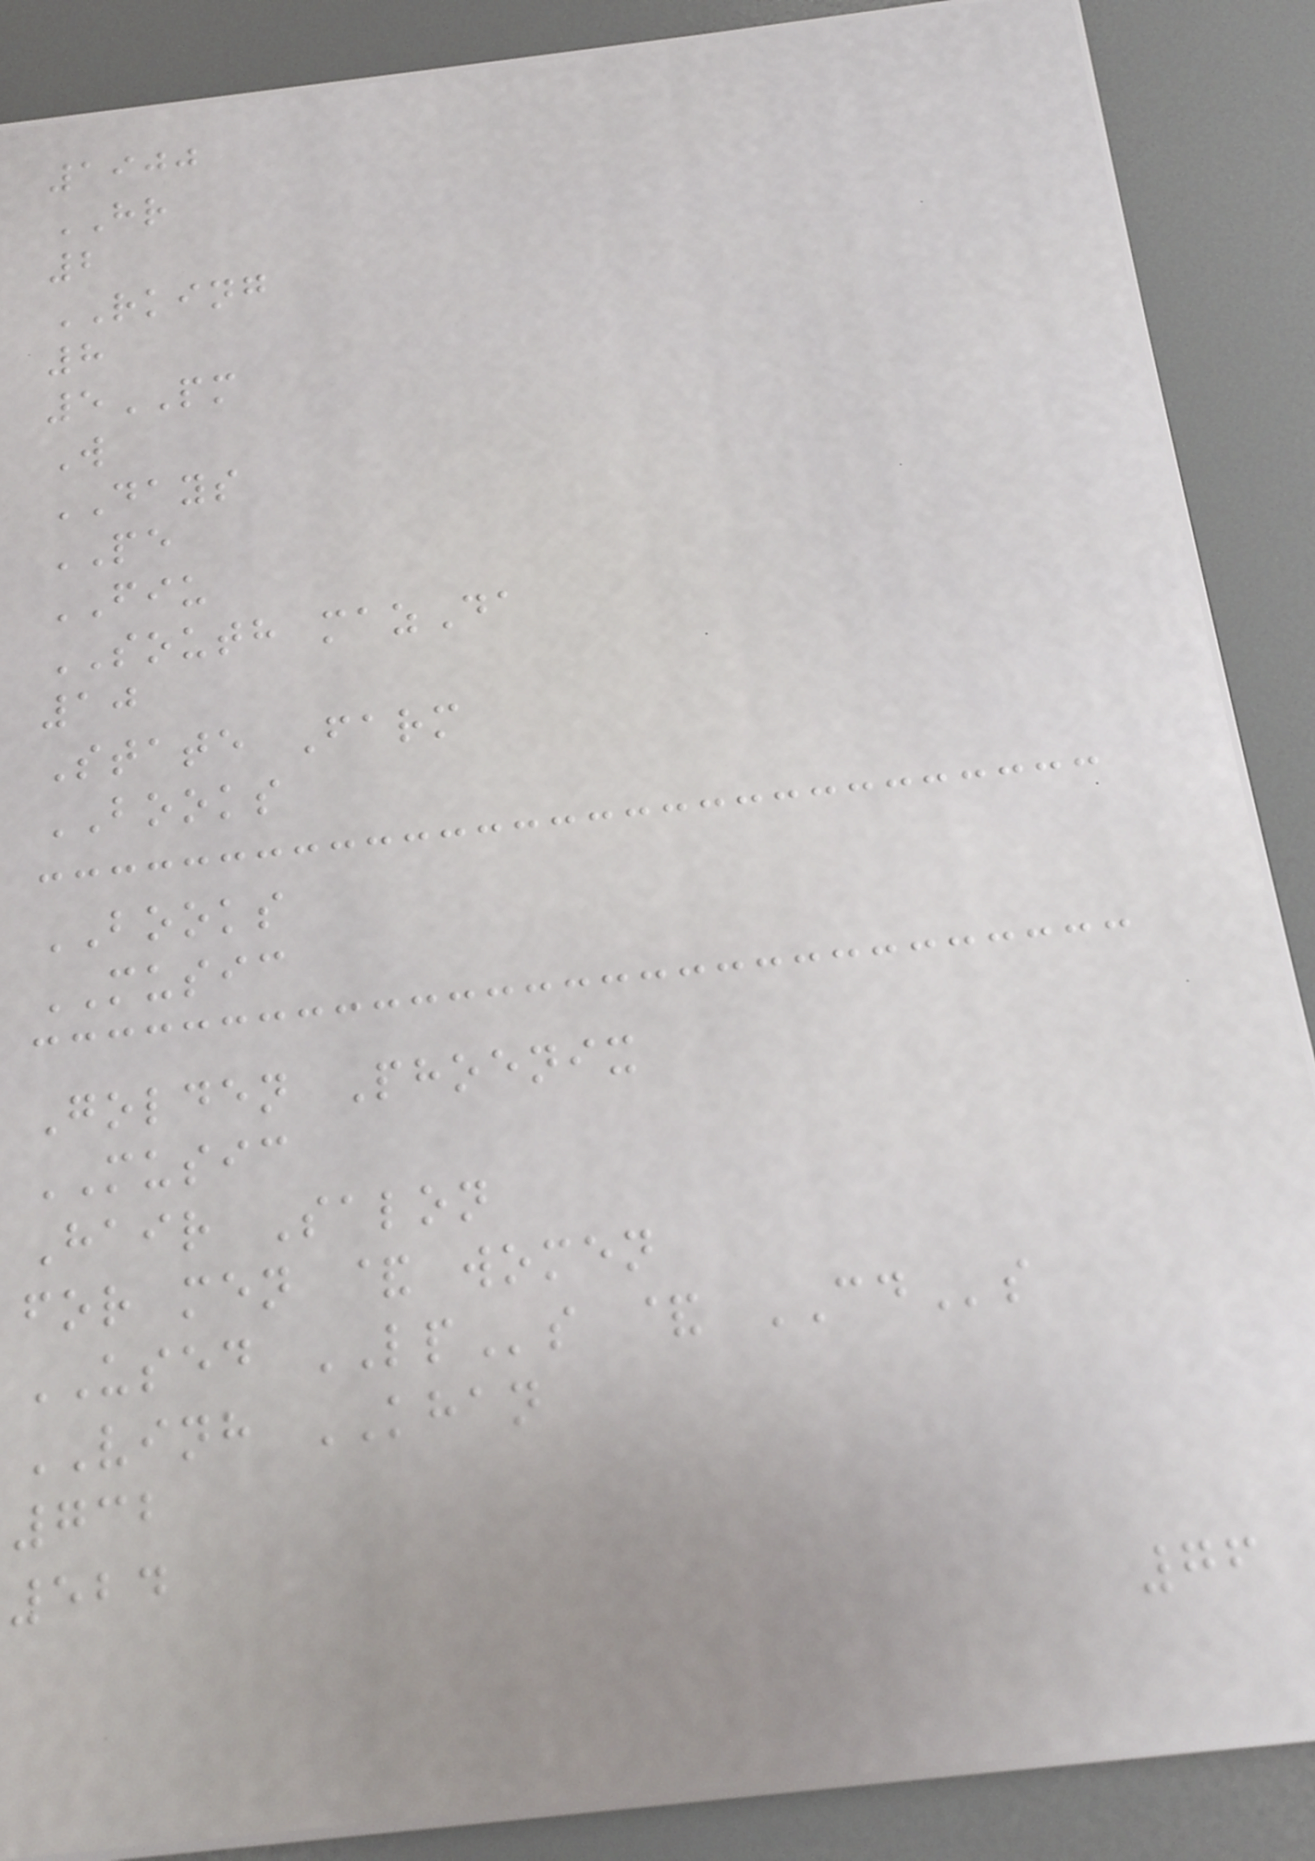1900
HR
2
RKING
8
5PM
W
DAYS
PE
FIU
SOUTH mazDa
10
State Farm
BOOKS
BOOKS
MUSIC
Golden Phoenix
MUSIC
Hair Salon
for men & women
USED LPs & CDs
VINH KHAN
732
524
76
